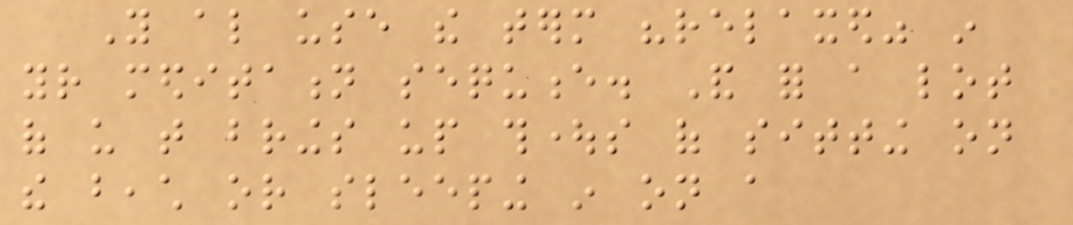You also use the term "relaxed" in
your meditation sequence. And for a lot
of us that brings up thoughts of sitting on
the beach or sleeping in on a
